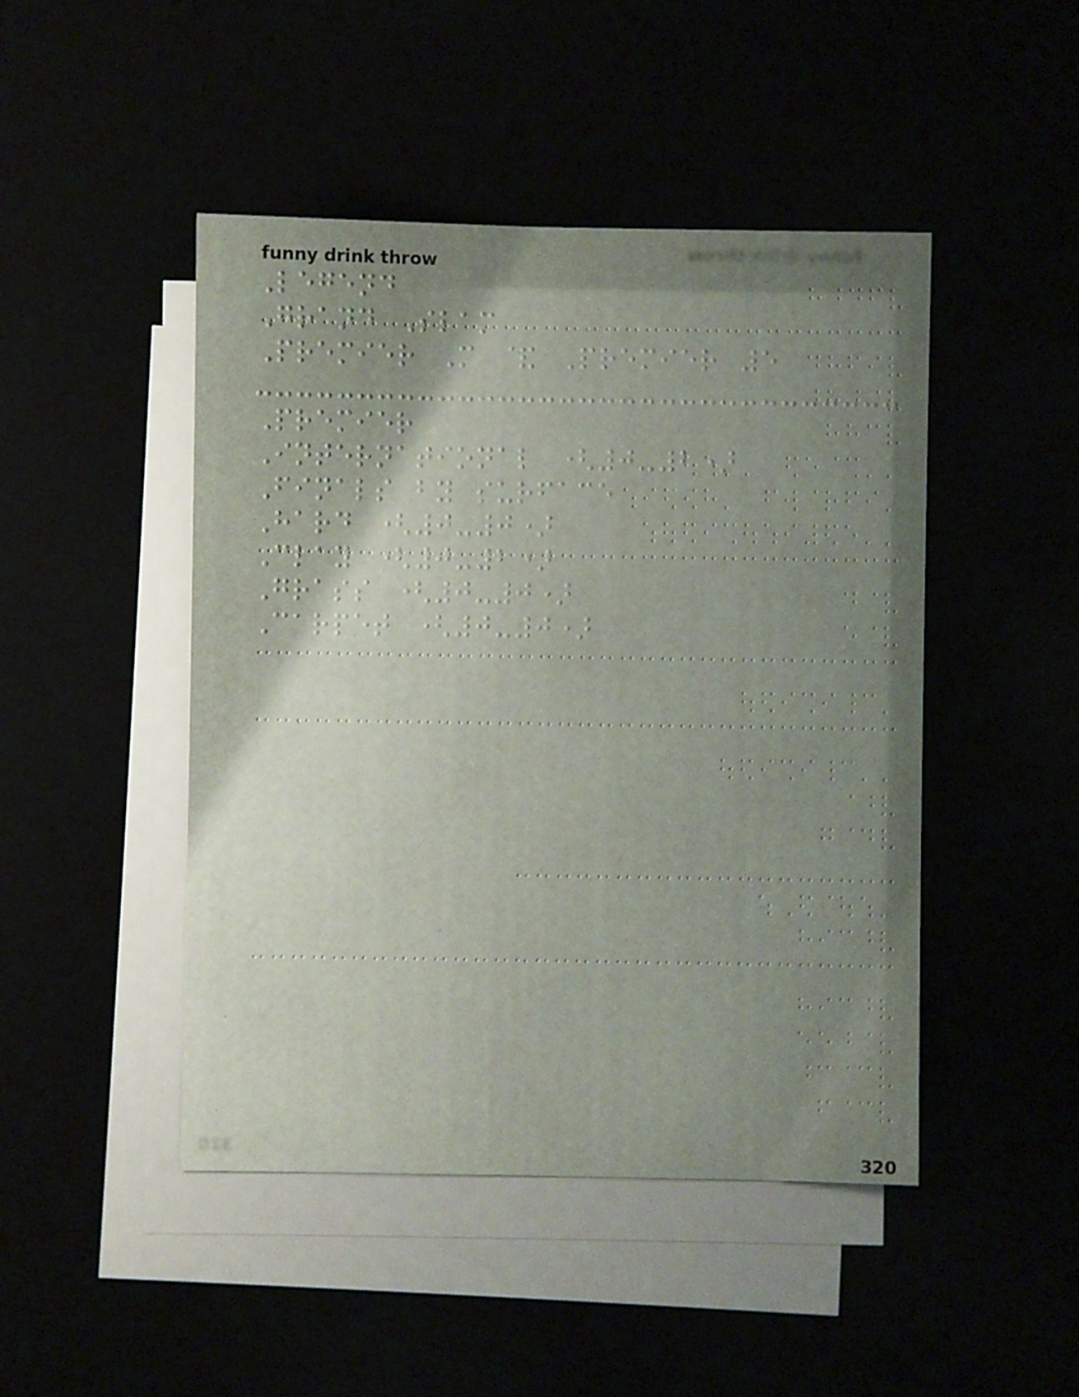Legend
Grand Slam
Premier M & Premier 5
Premier
International (0-2)
Finals by surface
Hard (0-0)
Clay (0-2)
Grass (0-0)
Carpet (0-0)
